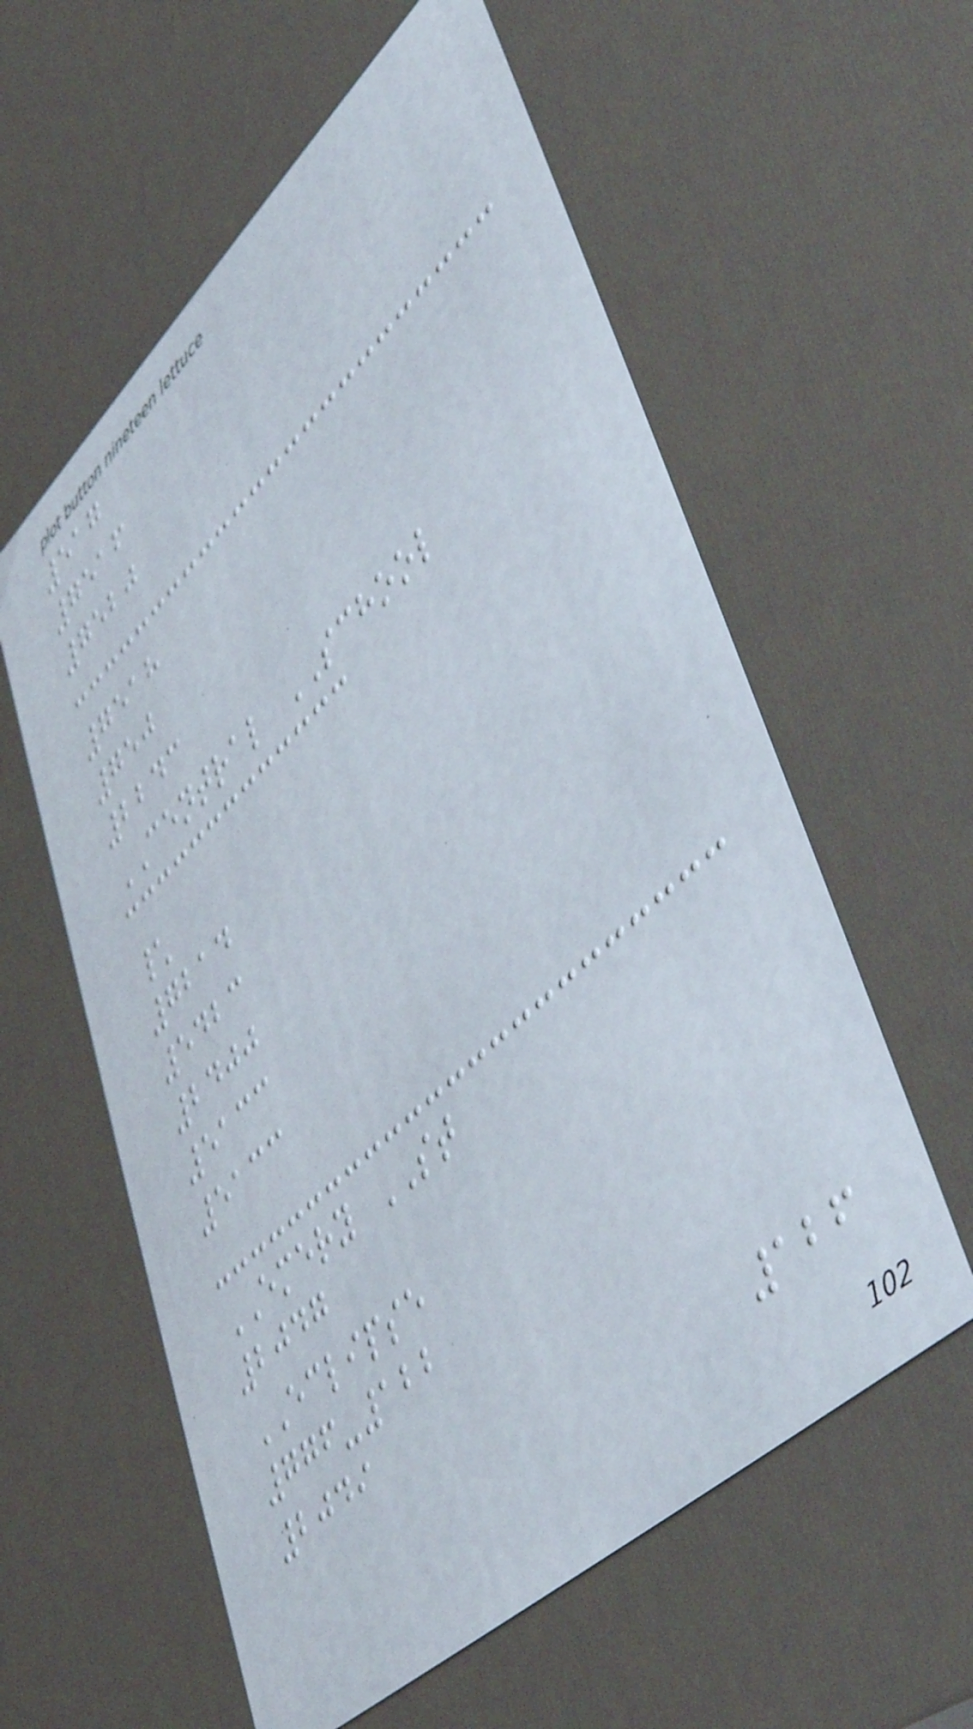517
7516
7520
7518
750
2243
CENTRAL SCHOOL
\
7214
5423
2400
5133
5133
EMERY ST
2047
ECLIPSE
776-122
2049
126
